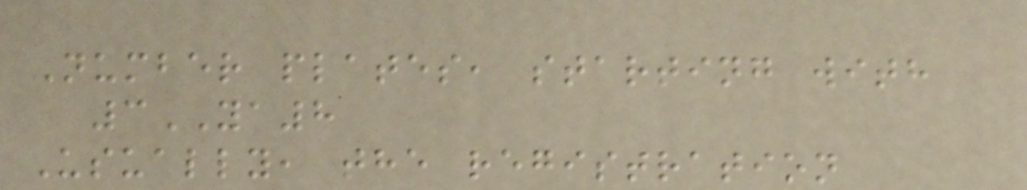Number plates, starting with
3YA8
Usually, the registration
